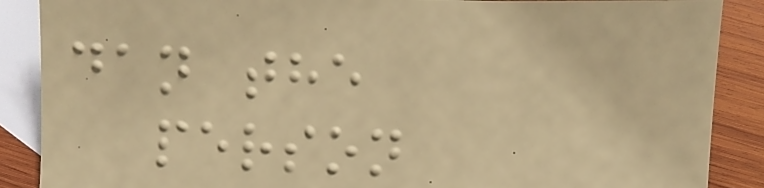dan the
person
